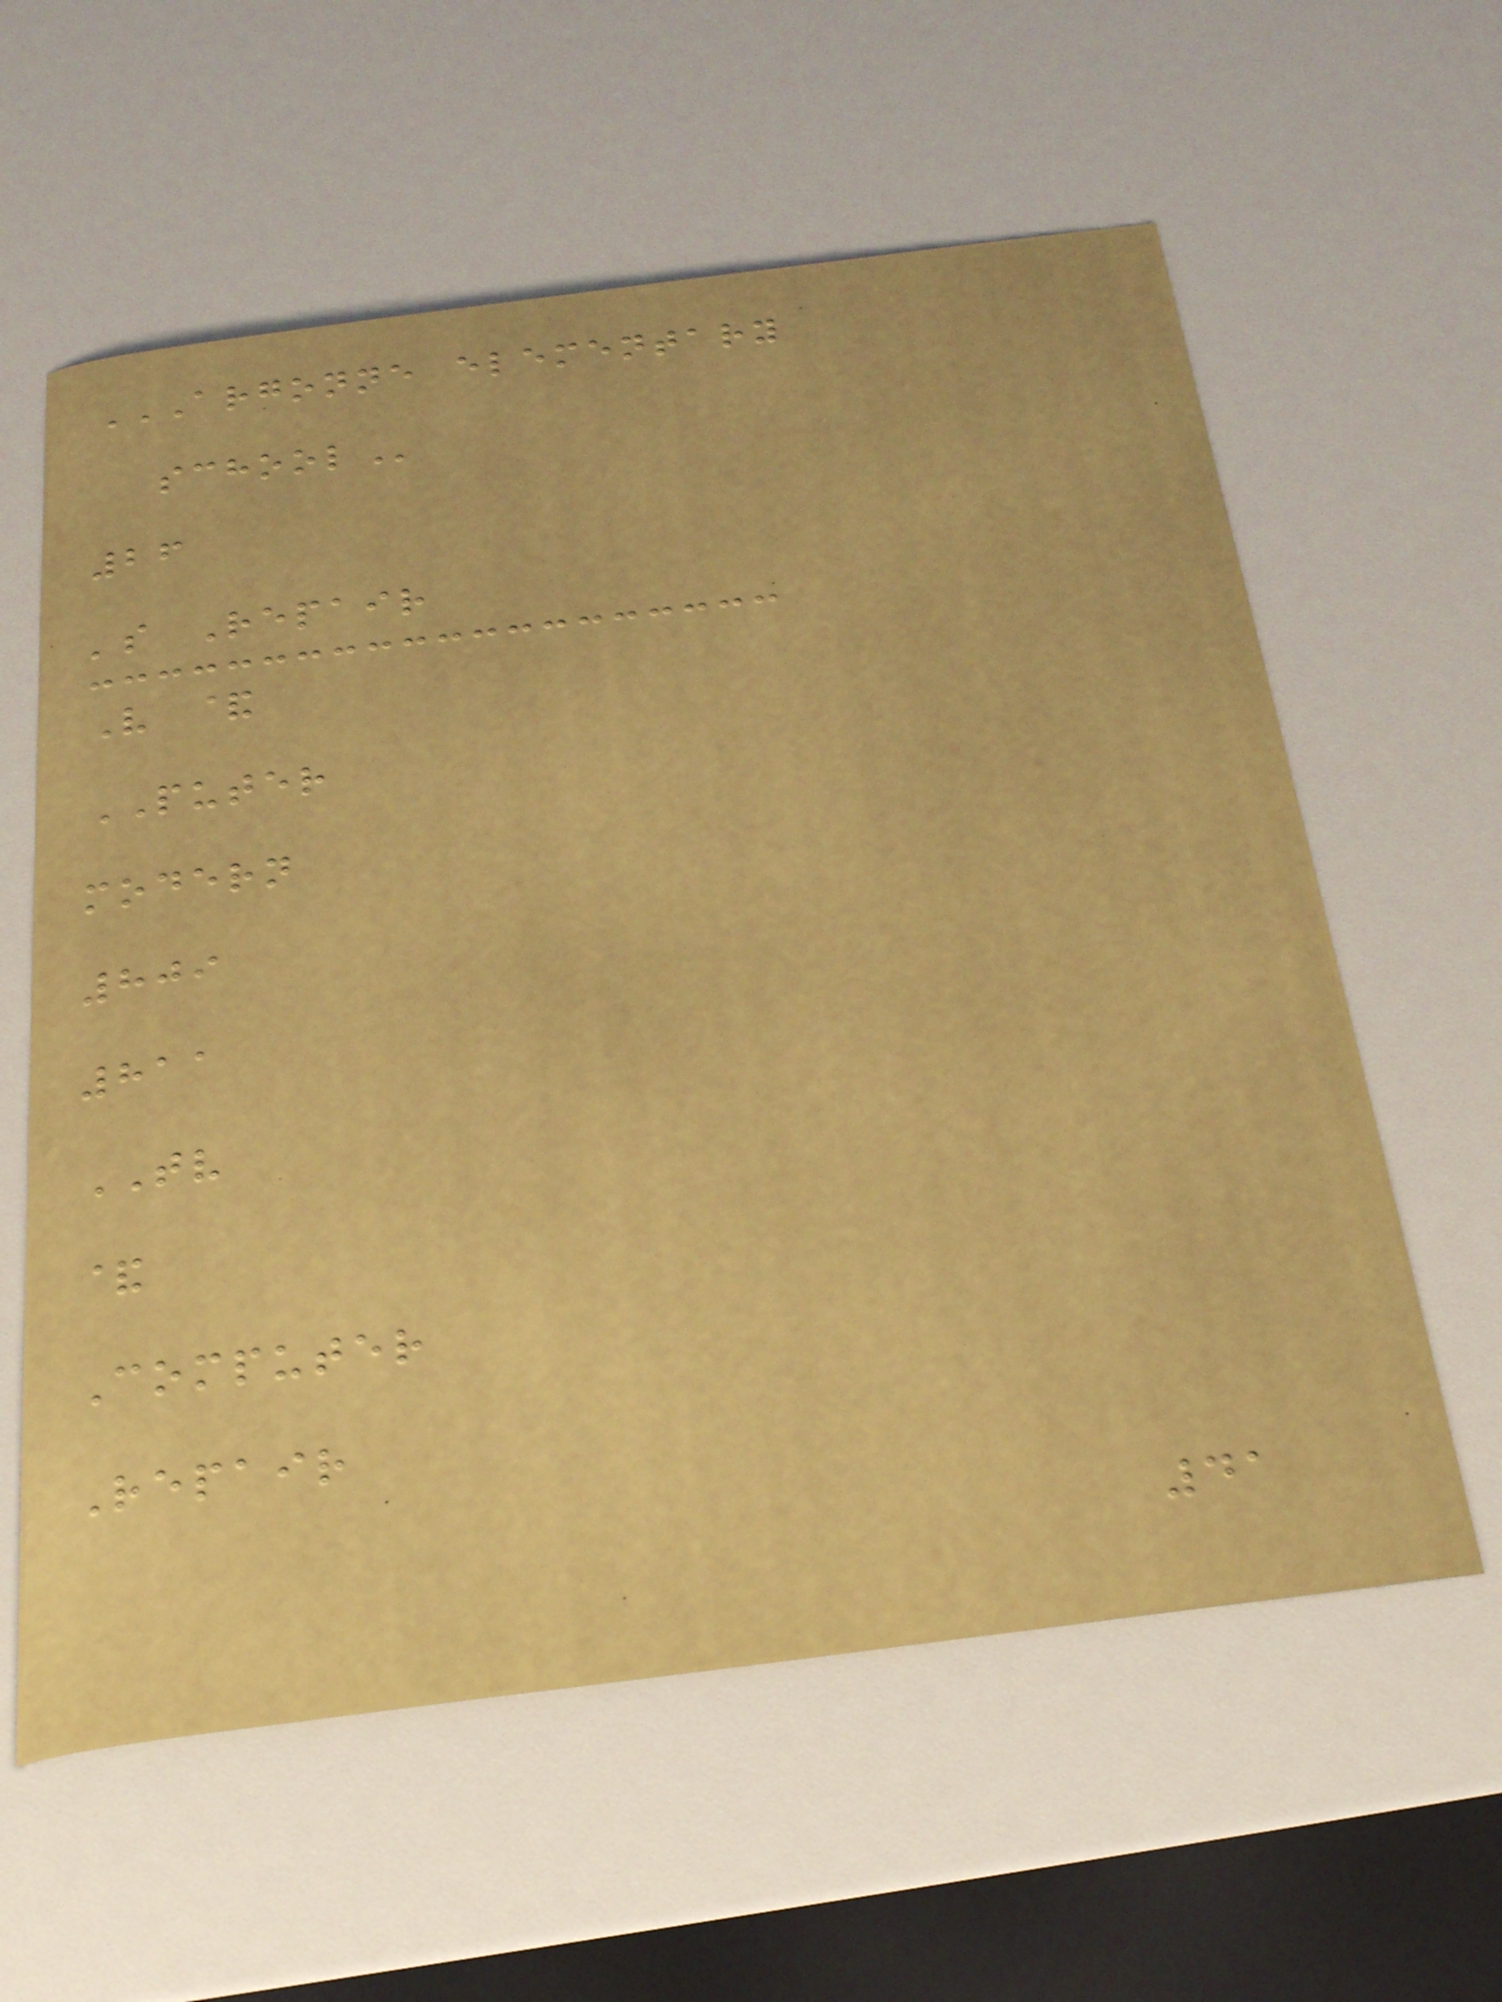ARGONNE ELEMENTARY
SCHOOL
26
's Repair
V &
PUTER
modern
809
811
TV
&
Computer
Repair
41
